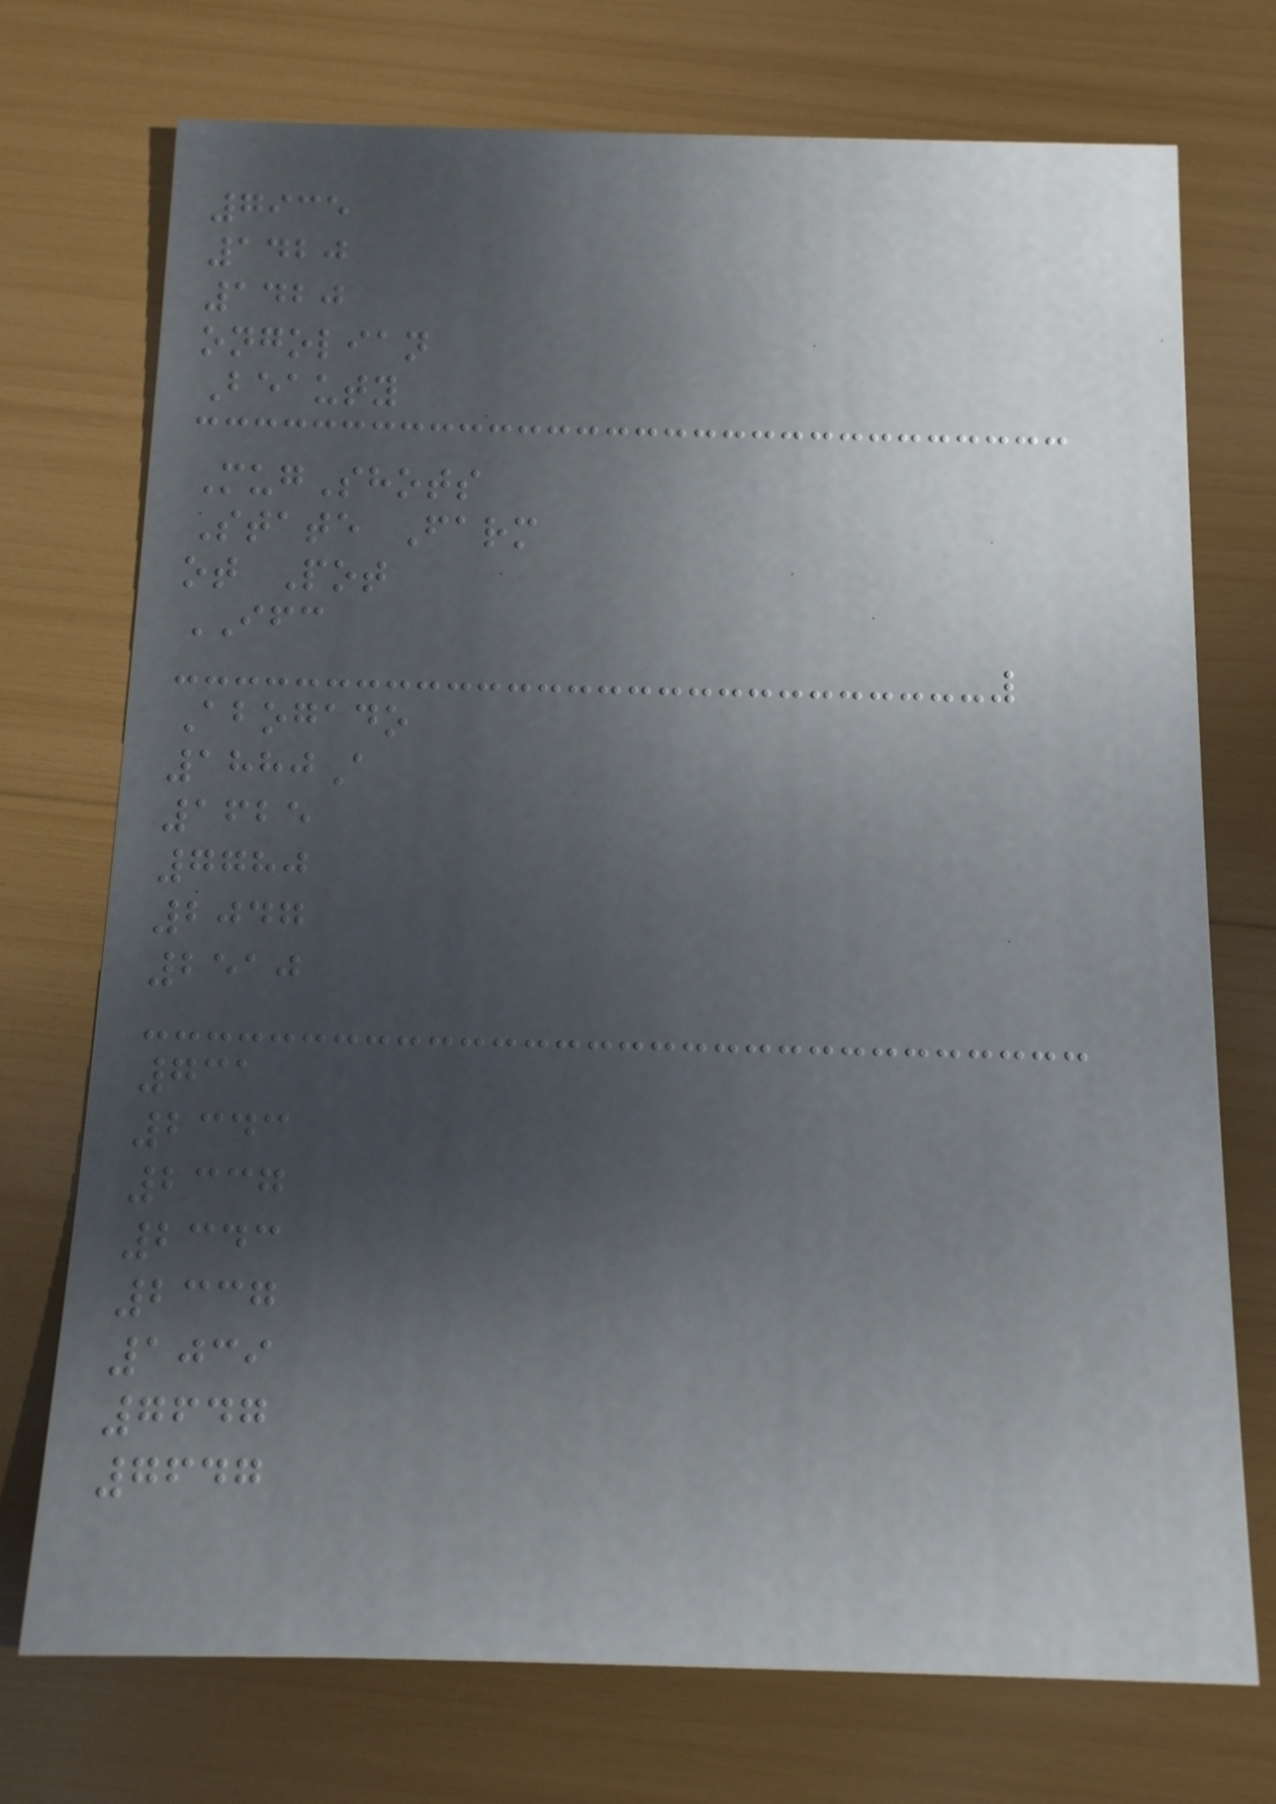7935
1420
1420
ongolian
Beauty
MugShots
State Farm
ot Pot
IFC
Abogado
1880A
1625
7780
2047
2510
731
2343
2337
2343
2337
1039
7647
7647
